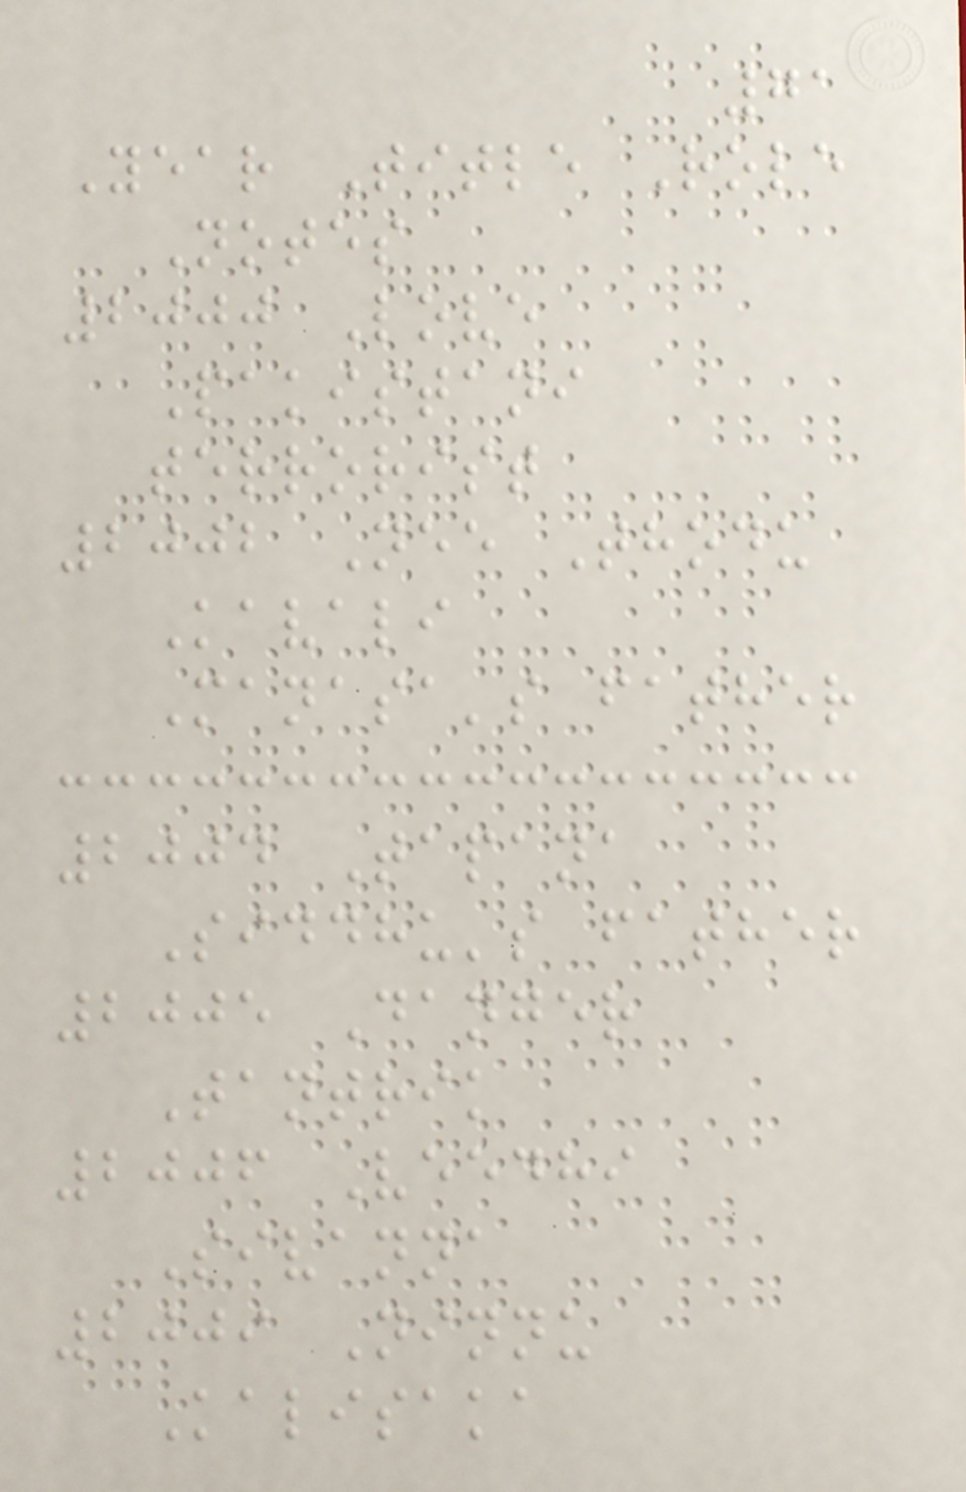71
Year Title Role
Notes
2000 Love
Pakistani
terrorist
2002 Nee Thodu
Kavali
Manasa's father
2004 Tapana
Siddhu's father
2005 Danger
Tantrik
2006 Veedhi
Sivanna
2009 Ninnu
Kalisaka
